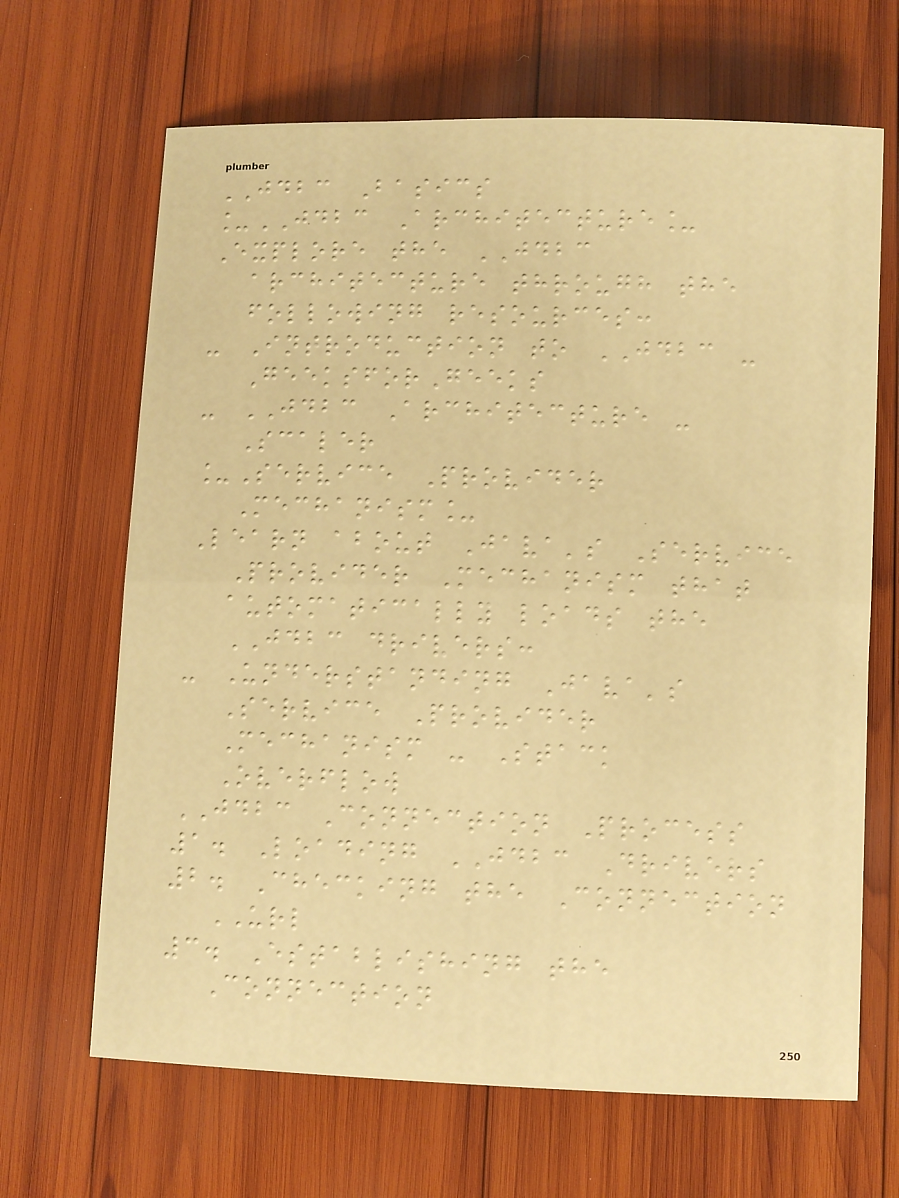JDBC Basics
_JDBC Architecture_
Explore the JDBC
architecture through the
following resources:
- Introduction to JDBC -
GeeksforGeeks
- JDBC Architecture -
Scaler
_Service Provider
Mechanism_
Learn about Java's Service
Provider Mechanism that
automatically loads the
JDBC drivers:
- Understanding Java's
Service Provider
Mechanism - Stack
Overflow
JDBC Connection Process
1. Loading JDBC Drivers
2. Checking the Connection
URL
3. Establishing the
Connection
